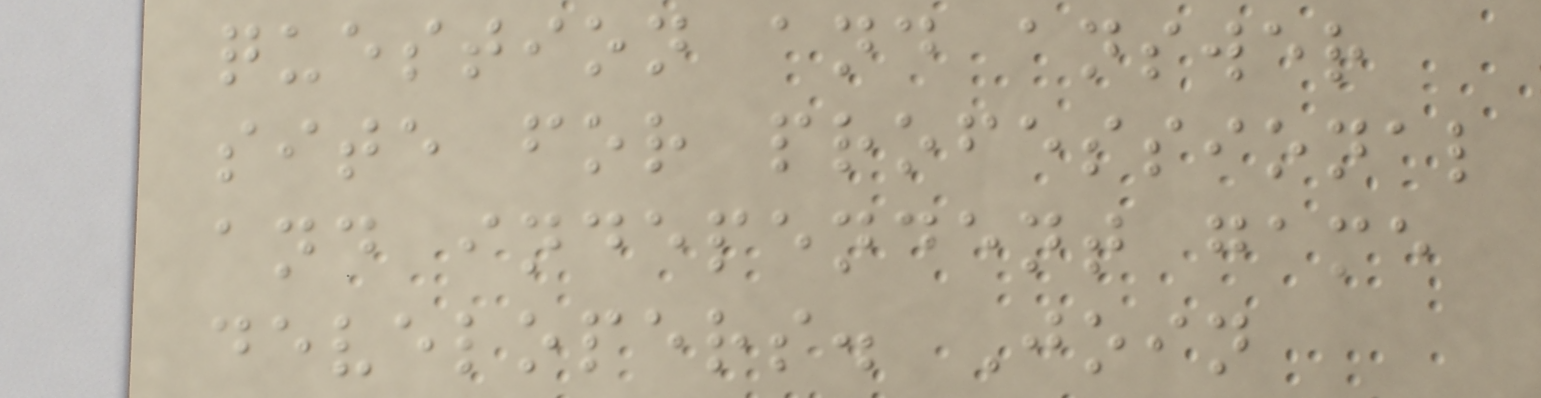question and answer
site for professional
and independent game
developers. Join
